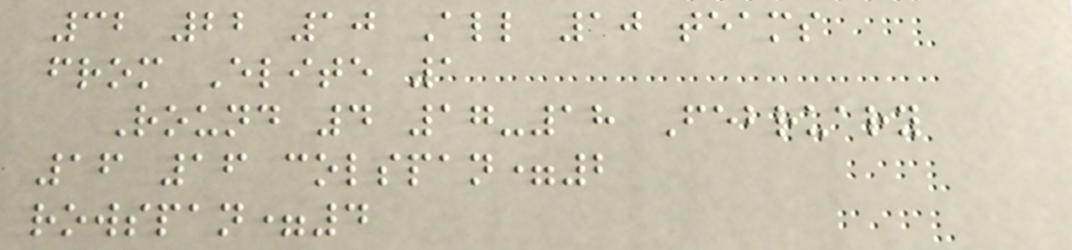32 22 10 All 10 teams
from Elite 1
Round 4 17-18 February
16 16 colspan=2
rowspan=4
